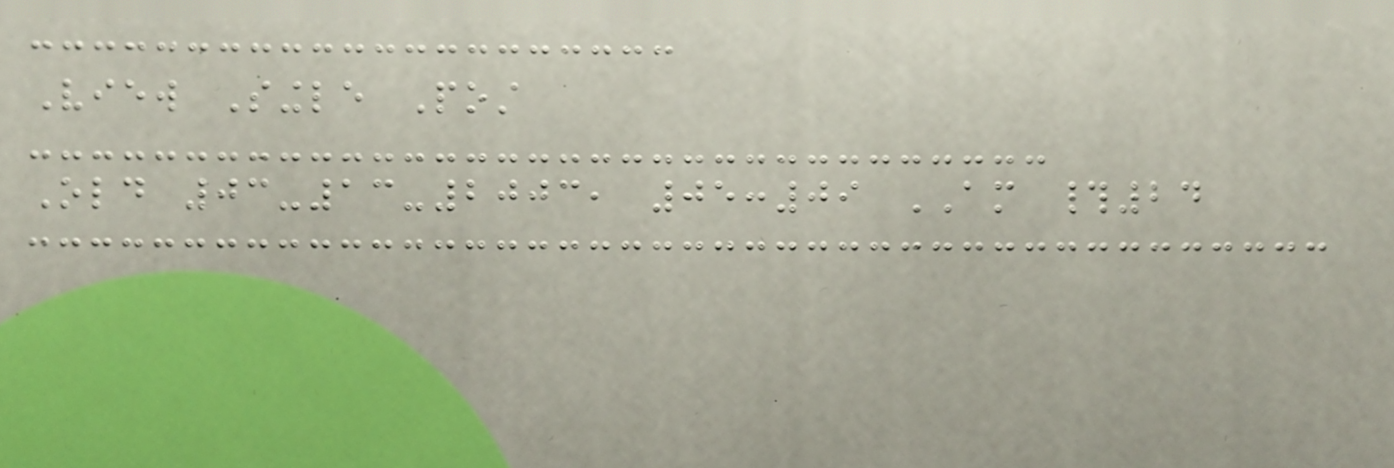View Single Post
Old 03-13-2003, 05:09 AM #24
